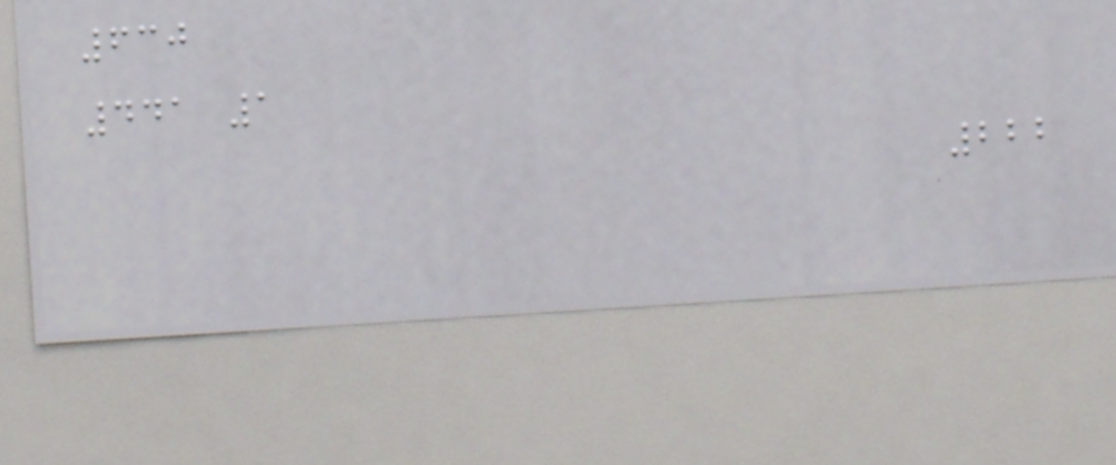630
441 1
222
